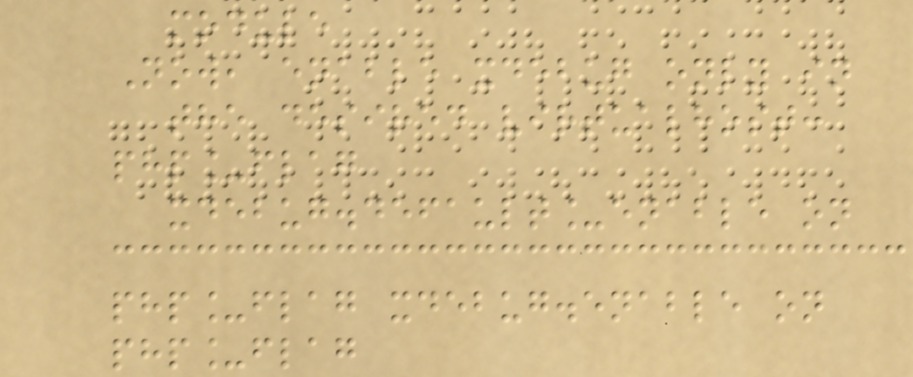module
Now, enable xdebug only in
the desired virtualhost:
php_flag
xdebug.default_enable on
php_flag xdebug.enable on
php_flag
